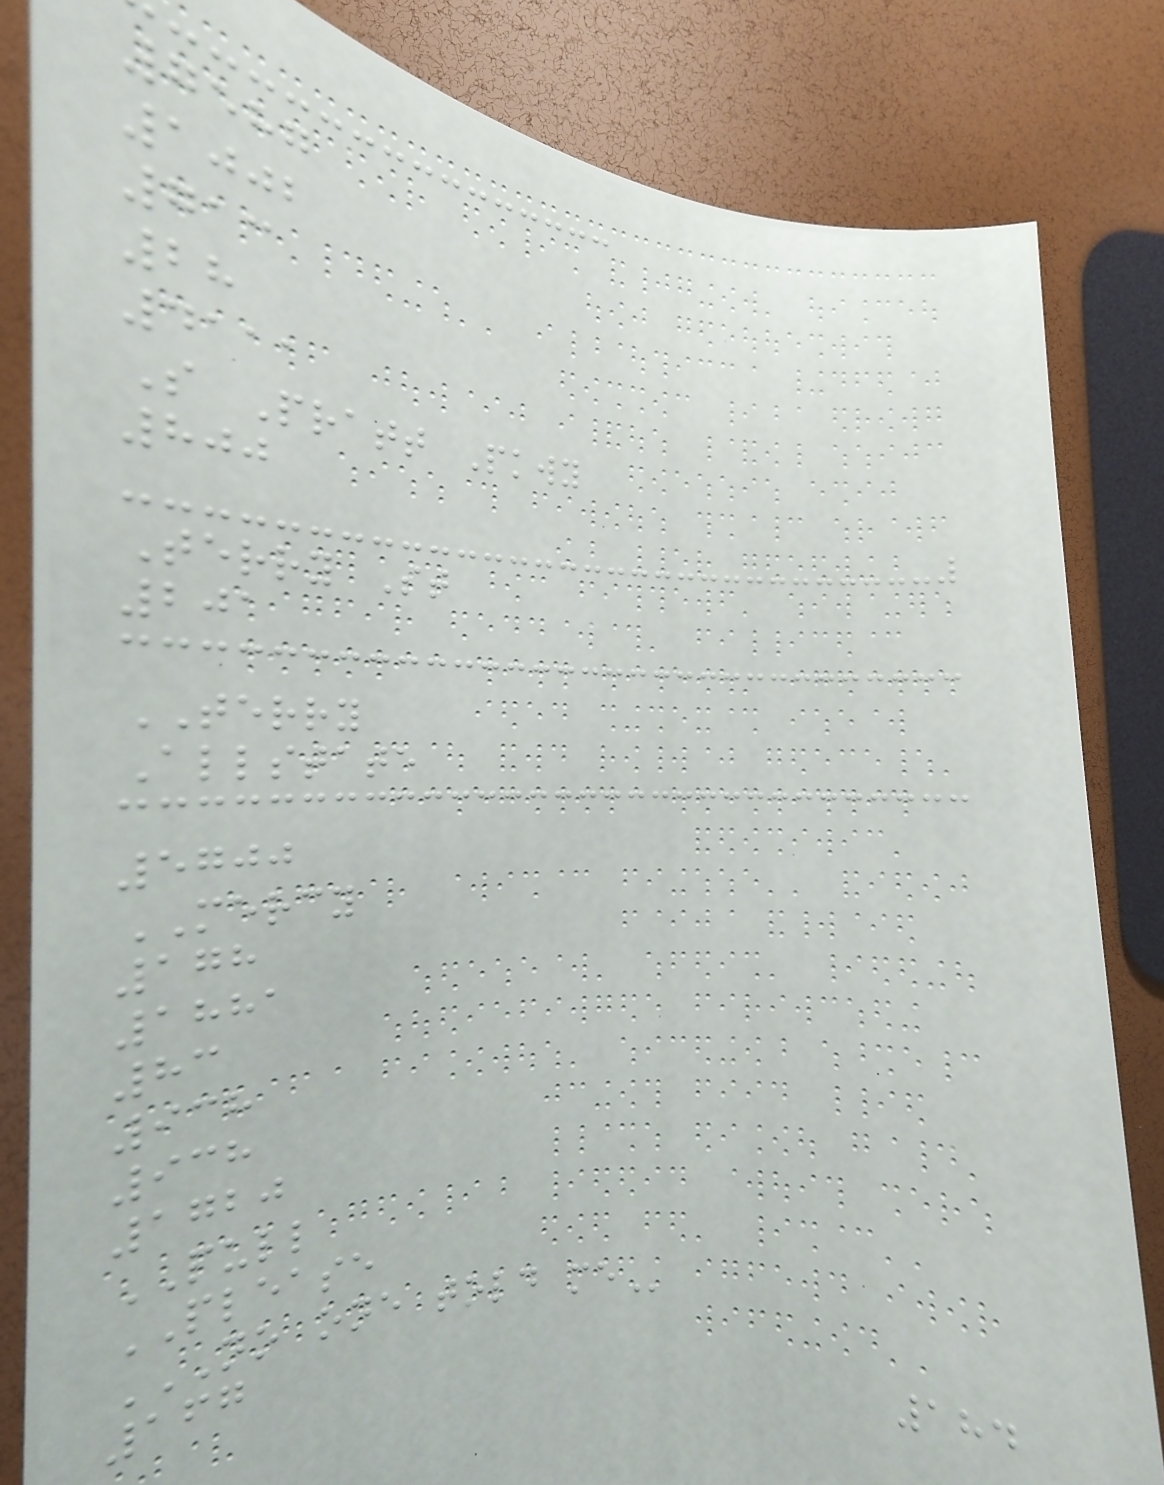7587
1002
713
28
4111
S Pratt Pkwy
800
Terry St
201
TERRY
Allstate
5700
MERCY
178
1881
83
938
938
1720
PULL
PLEASE
NO ONE TOLD ME
167
184
